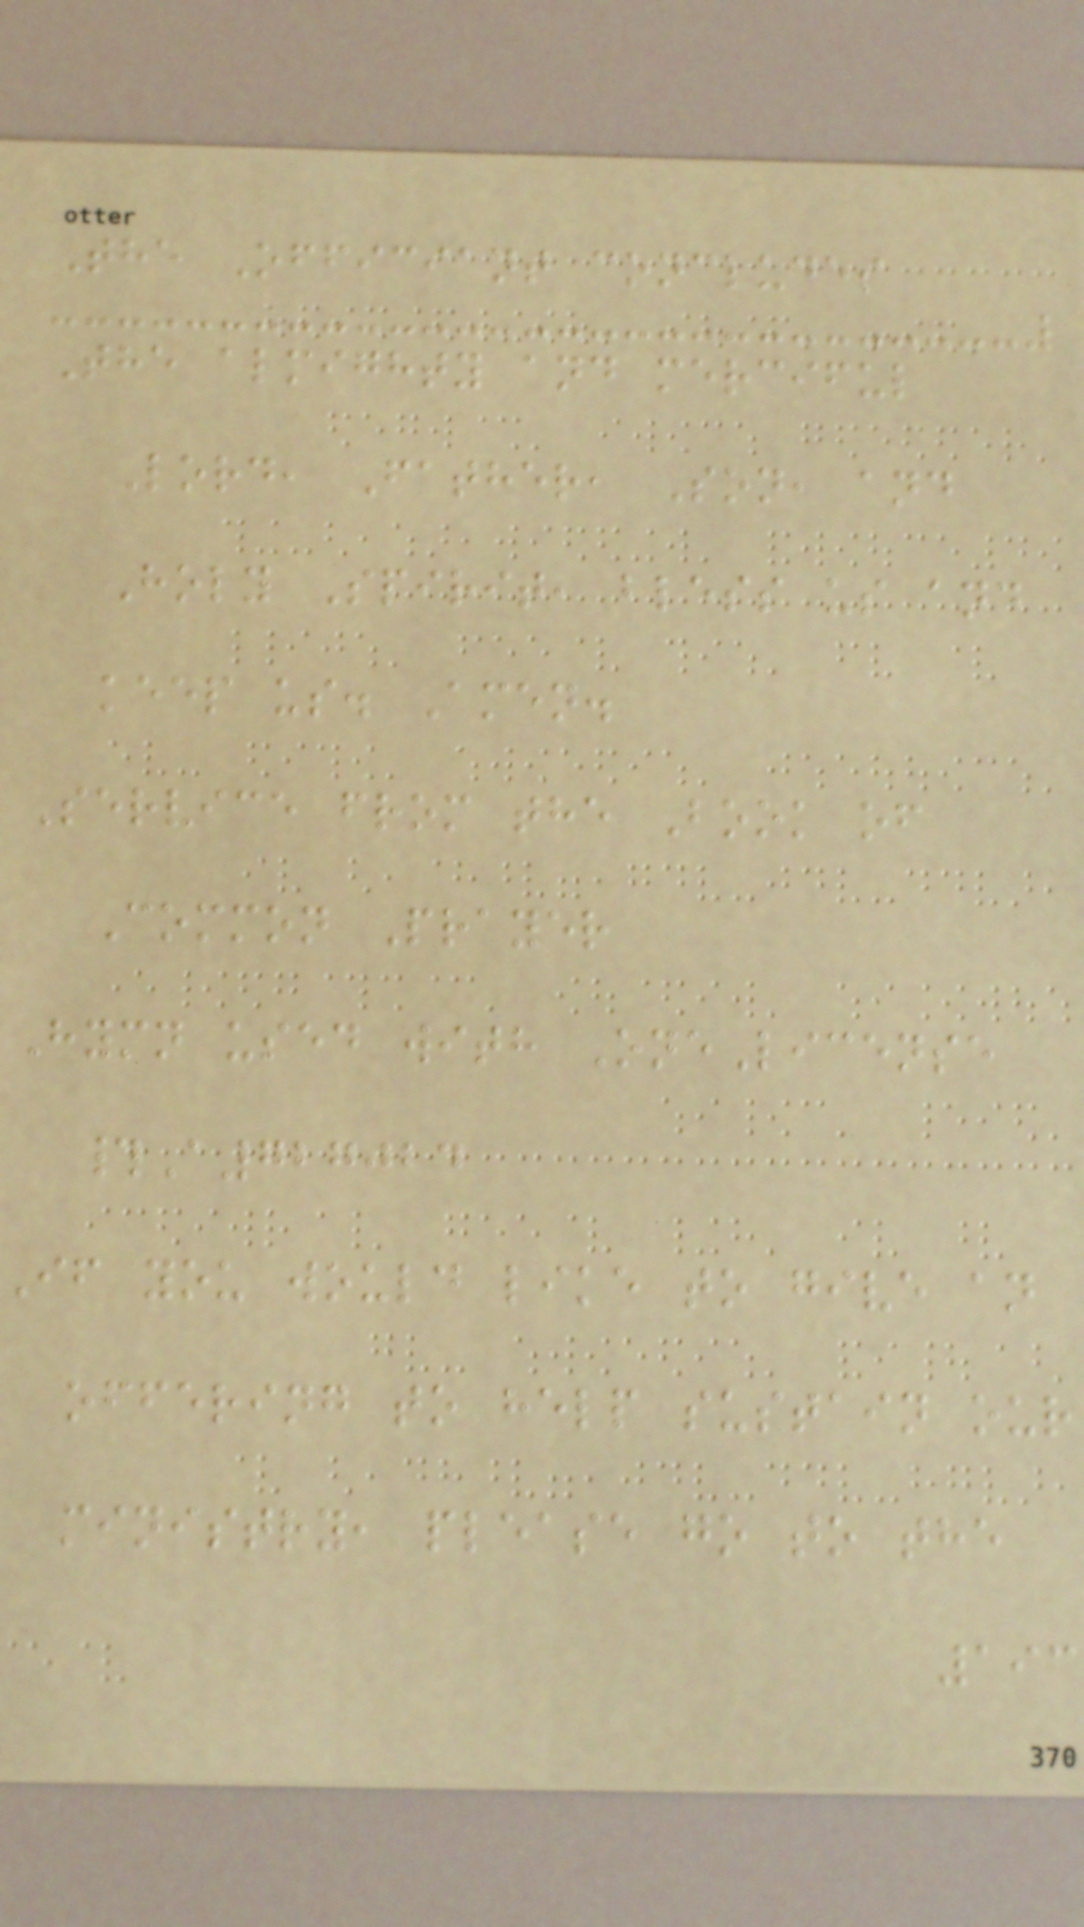The Officiant concludes
The almighty and merciful
Lord, Father, Son, and
Holy Spirit, bless us and
keep us. Amen.
Service from the Book of
Common Prayer
Hymn used with OneLicense
#A727024
if you would like to give an
offering to help sustain our
ministry, please go to the
193
